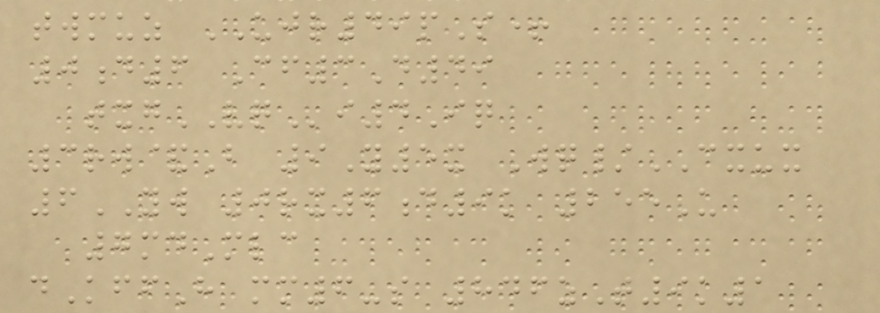twmuz UJR49pS+
0d6 Cf3D49
txgVQi4Iq
3rw&B 9Y5x Wq/CXUX
6YW 0rx6d9k 255U
7mdMlc
dKffH mm6-s 846zT9k1
